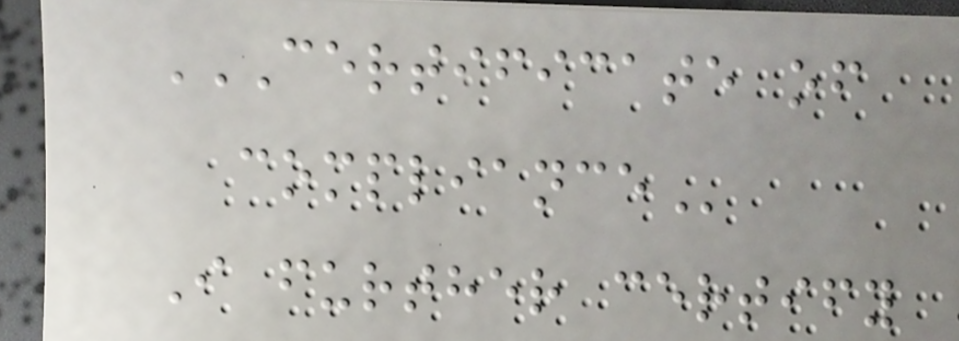CERTIFICATE OF
COMPLIANCE
I further certify
